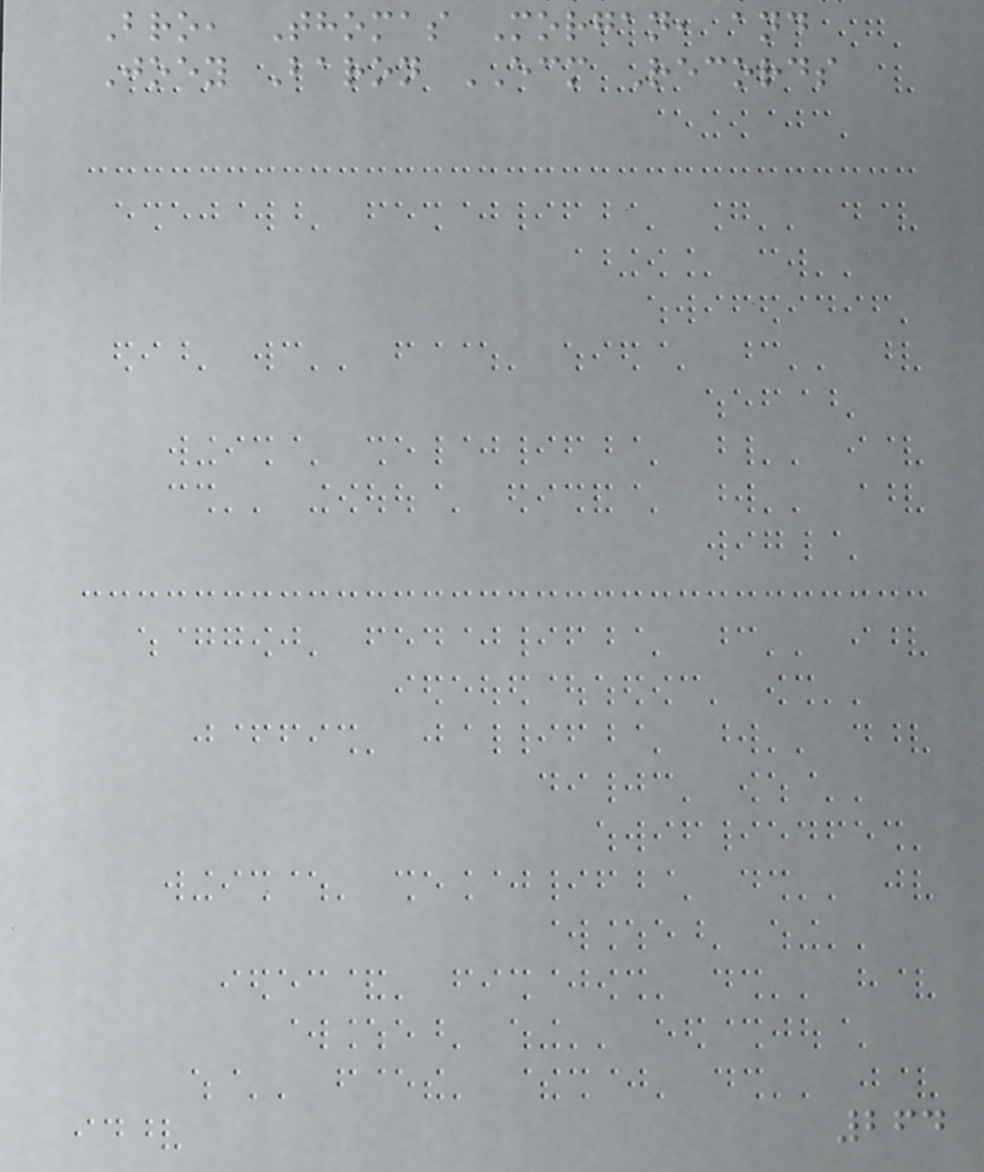Bro, Thomas Morgan, and
Joey Baron ECM Records
264
